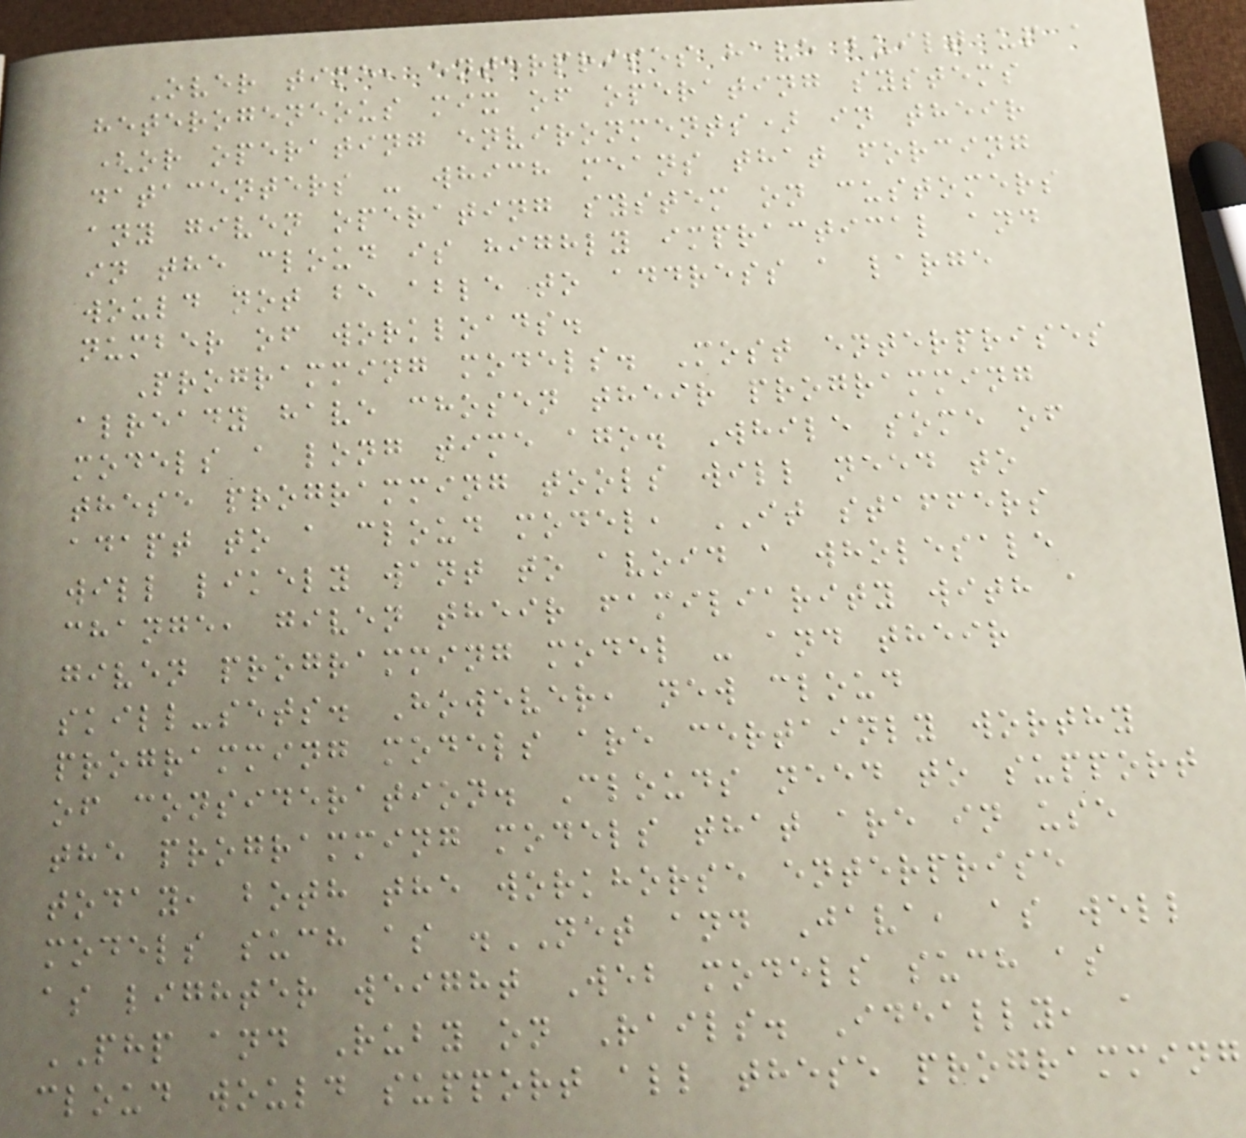Over time, enterprises have built up a
heterogeneous mix of operating systems
(or operating environments) in their
datacenters - which means that forcing
any given operating system on customers
in the cloud is highly impractical and
would not be able to address a large
number of workloads.
Programming models. Most enterprises
already have chosen their programming
models a long time ago. While some of
these programming tools will need to
adapt to a cloud model, IT staffers
will likely want to avoid a wholesale
change, given their familiarity with a
given programming model - and their
skill-sets. However, new cloud
programming models are certainly worthy
of consideration. Clouds need to support
the programming models that are in use
today, both the workhorse enterprise
models such as .NET and Java, as well
as lighter weight Web models such as
PHP and Ruby on Rails. Ideally, a
cloud would support all these programming
